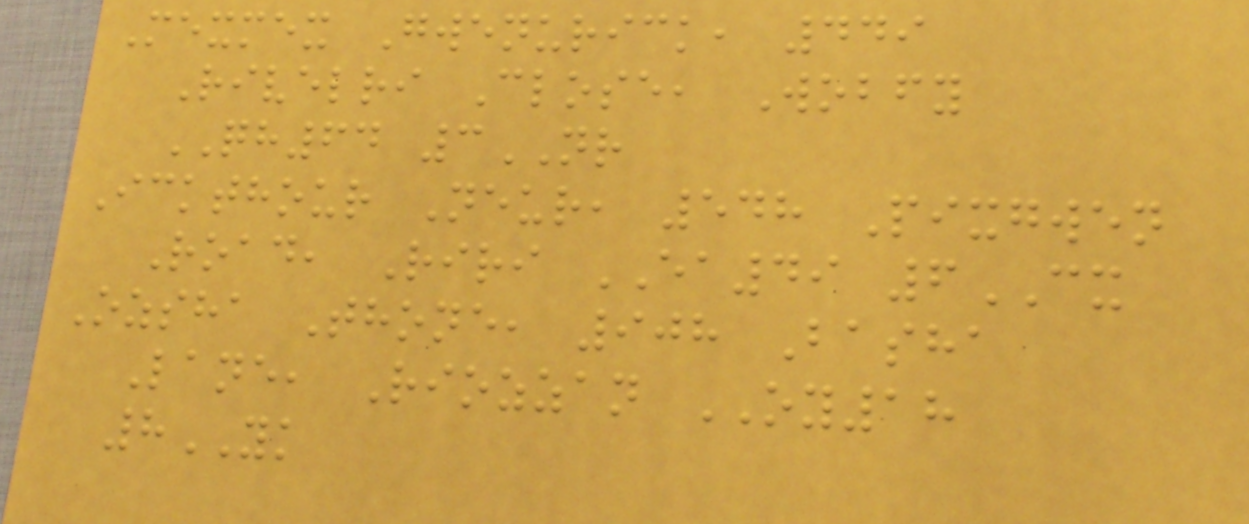Mexmex Gwenurick, 449
Rivelri Close, Wobfy
QH64 3NR
Ickthour Neur, 548 Pixgwen
Road, Riri EA49 6CX
Ozsha Thone, 908 Basha
Lane, Riozzan OY18
8YK
